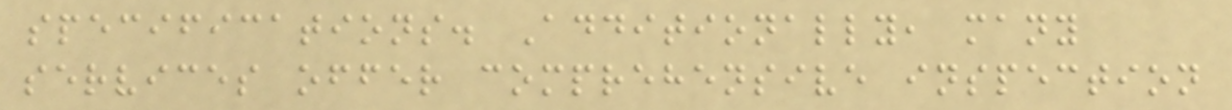specifications. Additionally, many
services offer comprehensive inspection
